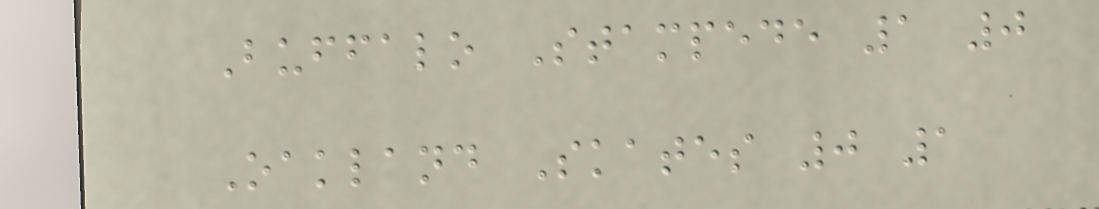Buffalo Stampede 1 0
Oakland Skates 0 1
